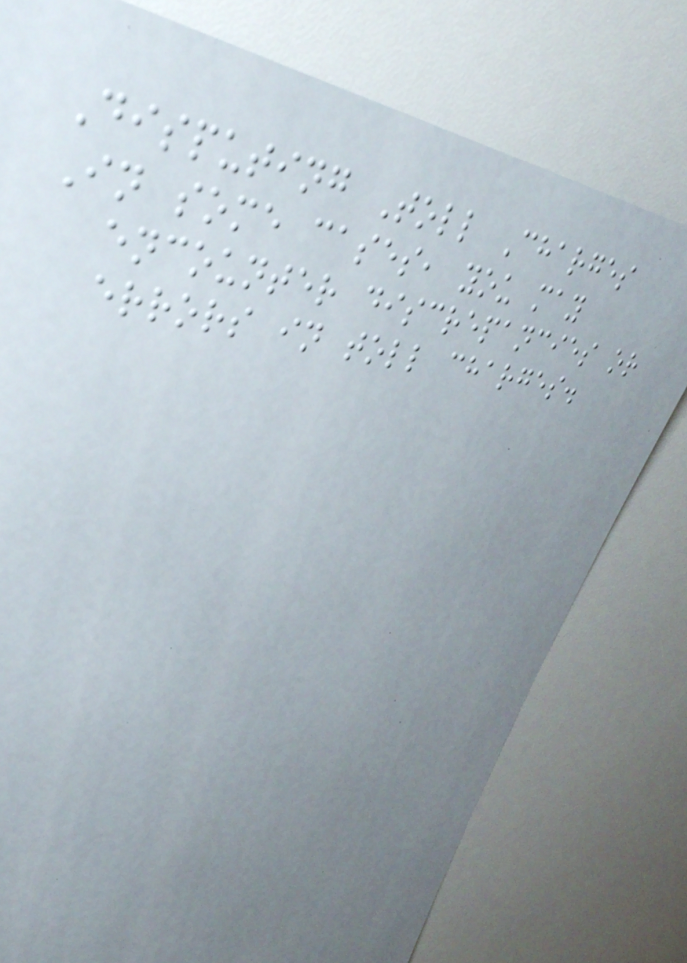Disputing Toll Charges
In some cases, you may
encounter discrepancies or
errors in toll charges.
